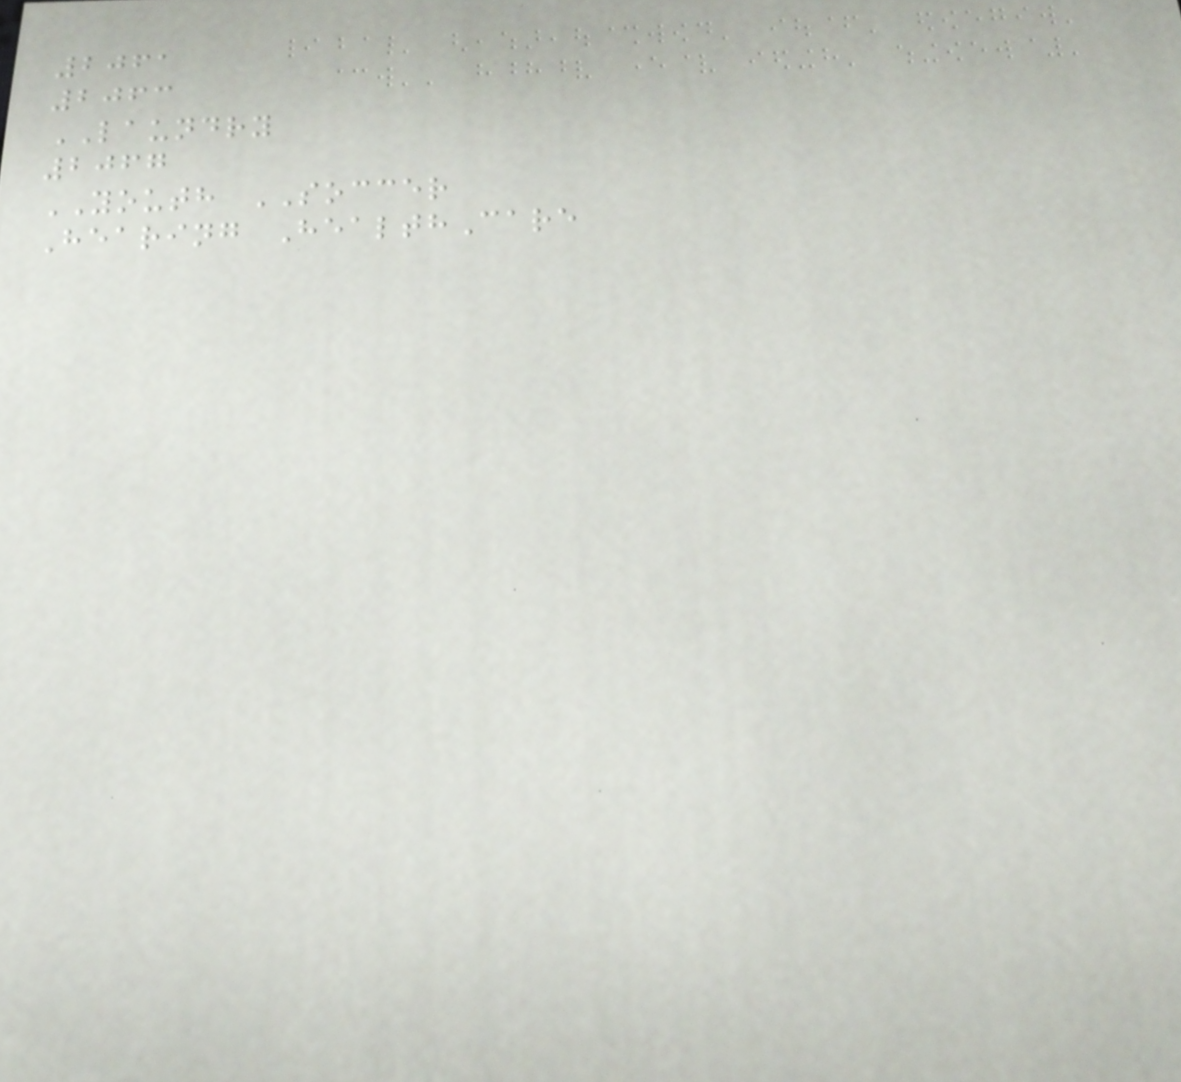2061
2063
LAUNDRY
2067
YOUTH SOCCER
Hearing HealthCare
